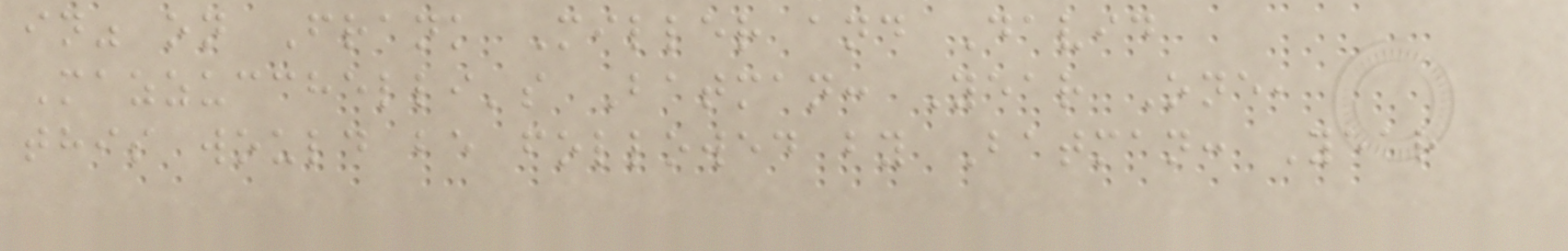in" on Frank Miller and David
Mazzucchelli's Batman: Year One,
this would be followed by Batman: Year
